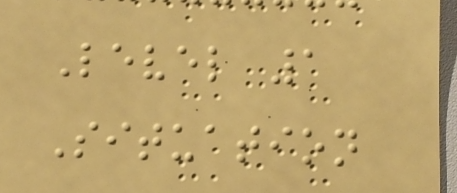Level 1
Situation
